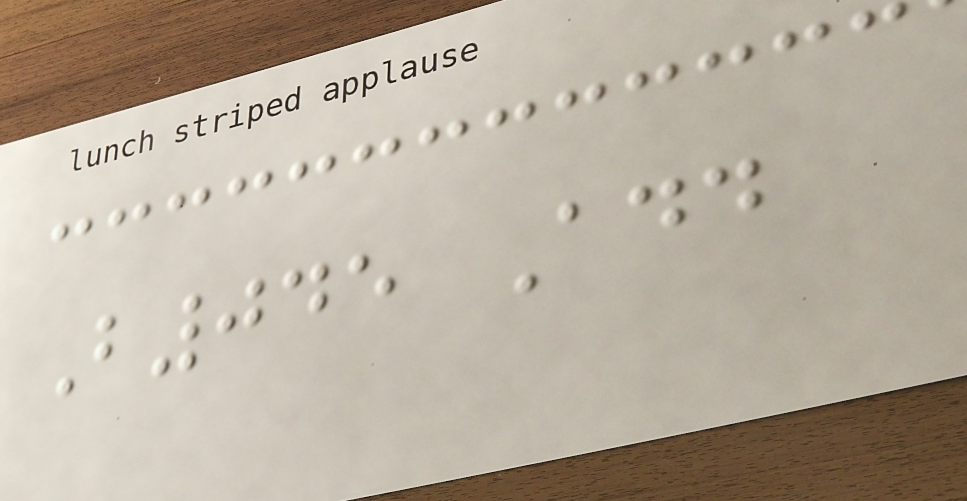B045 Add
